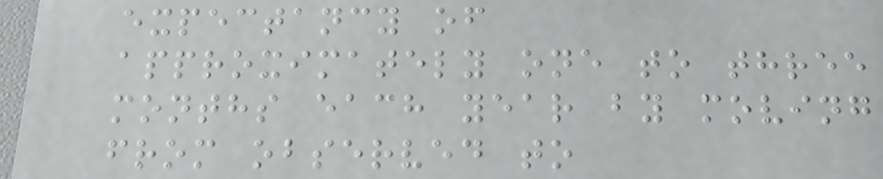expectancy of
approximately one to three
months each year by moving
from observed to
